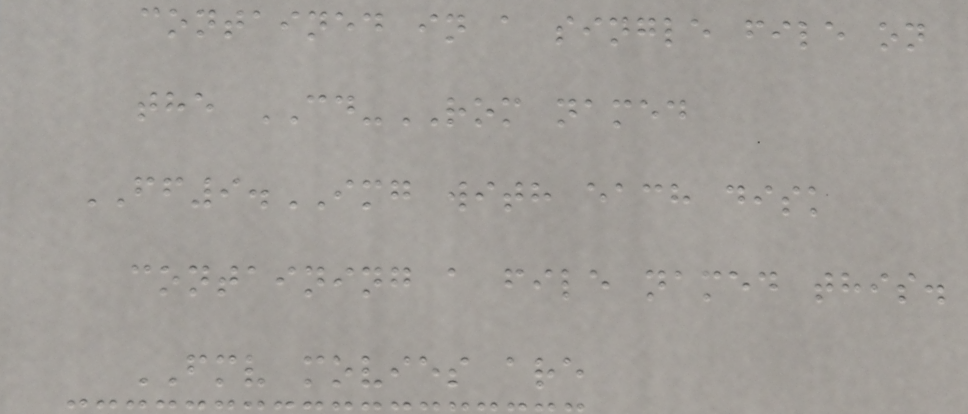contained in a single file on
the CD-ROM named
FF9.IMG with each disk
containing a file named this.
FMV movies are
